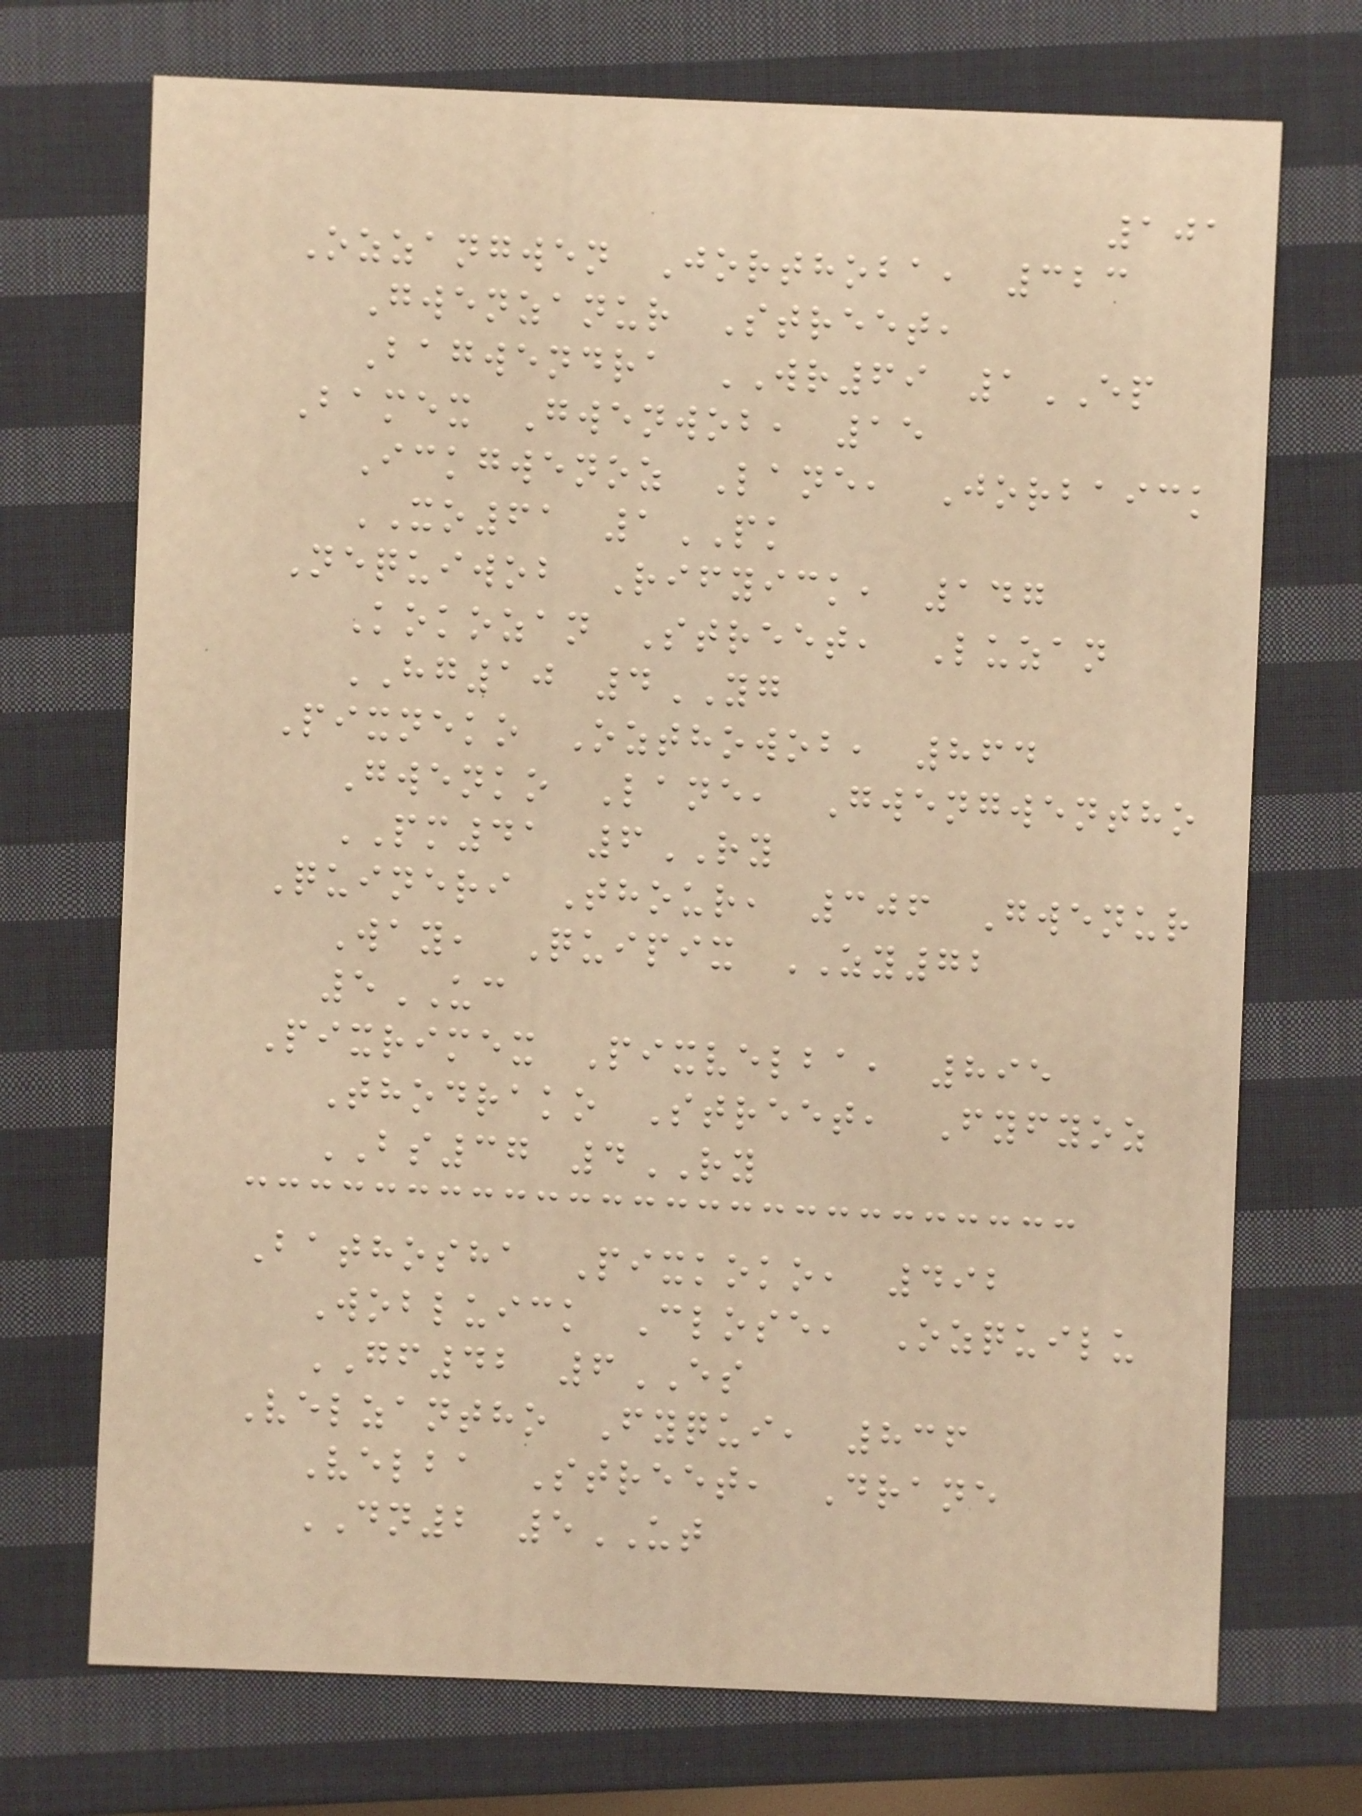101
Ozzangwen Jorthoba, 323
Gwenzanur Street,
Bagwendra WR69 1EP
Bamex Gwenwob, 15
Ickgwenoz Lane, Jorbaick
XO61 1PK
Nequiwob Rifyick, 147
Kokozan Street, Luzan
HG10 4YG
Pixneko Ozthowob, 864
Gwenko Lane, Gwengwentho
PM41 6RY
Quineri Thour, 306 Gwenur
Way, Quipix ZY72
5UC
Pixrimex Pixvelba, 895
Thodrako Street, Fyfyoz
BS37 4RY
Bathosha Pixkoko, 492
Wobluick Close, Ozquilu
GF42 6ES
Velzantho Fyqui, 836
Velba Street, Drane
DN2 5UT
